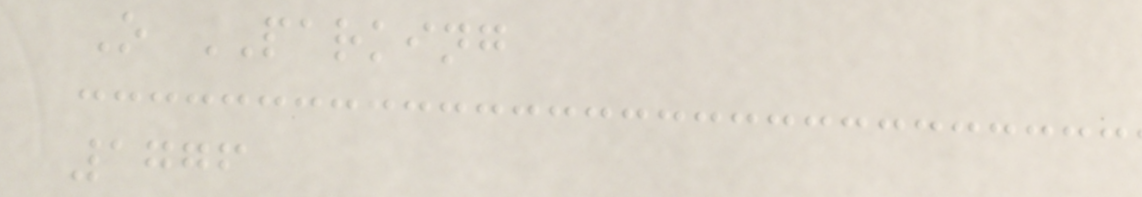O PARKING
1776
